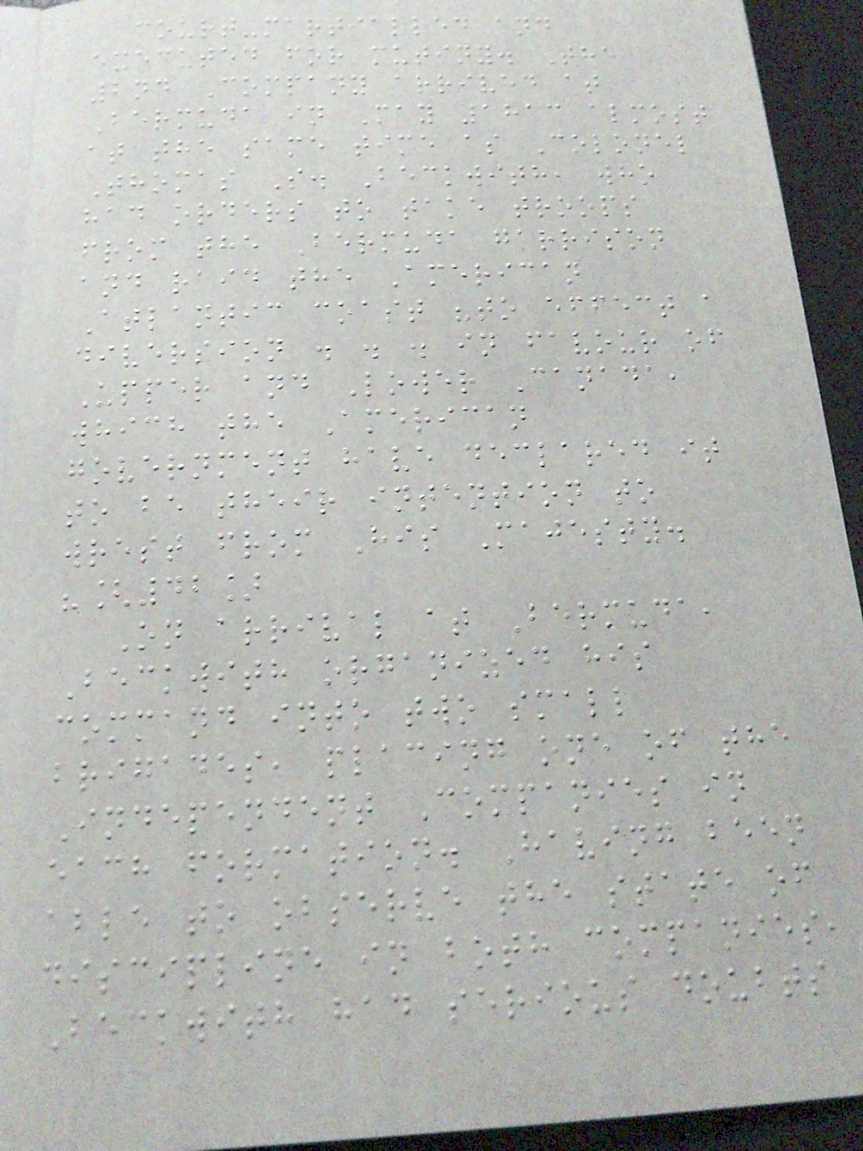court-martialled and
executed for mutiny. The
2nd Company arrived at
Bermuda in May 1813 almost
at the same time as Colonel
Thomas S. Beckwith, who
had orders to take troops
from the Bermuda garrison
and raid the American
Atlantic coast "to effect a
diversion . . . in favour of
Upper and Lower Canada,
which the American
government have declared it
to be their intention to
wrest from His Majesty.
"[42]
On arrival at Bermuda,
Beckwith organized his
command into two small
brigades, placing one of the
Independent Companies in
each formation. Having been
able to observe the state of
discipline in both companies,
Beckwith had serious doubts
